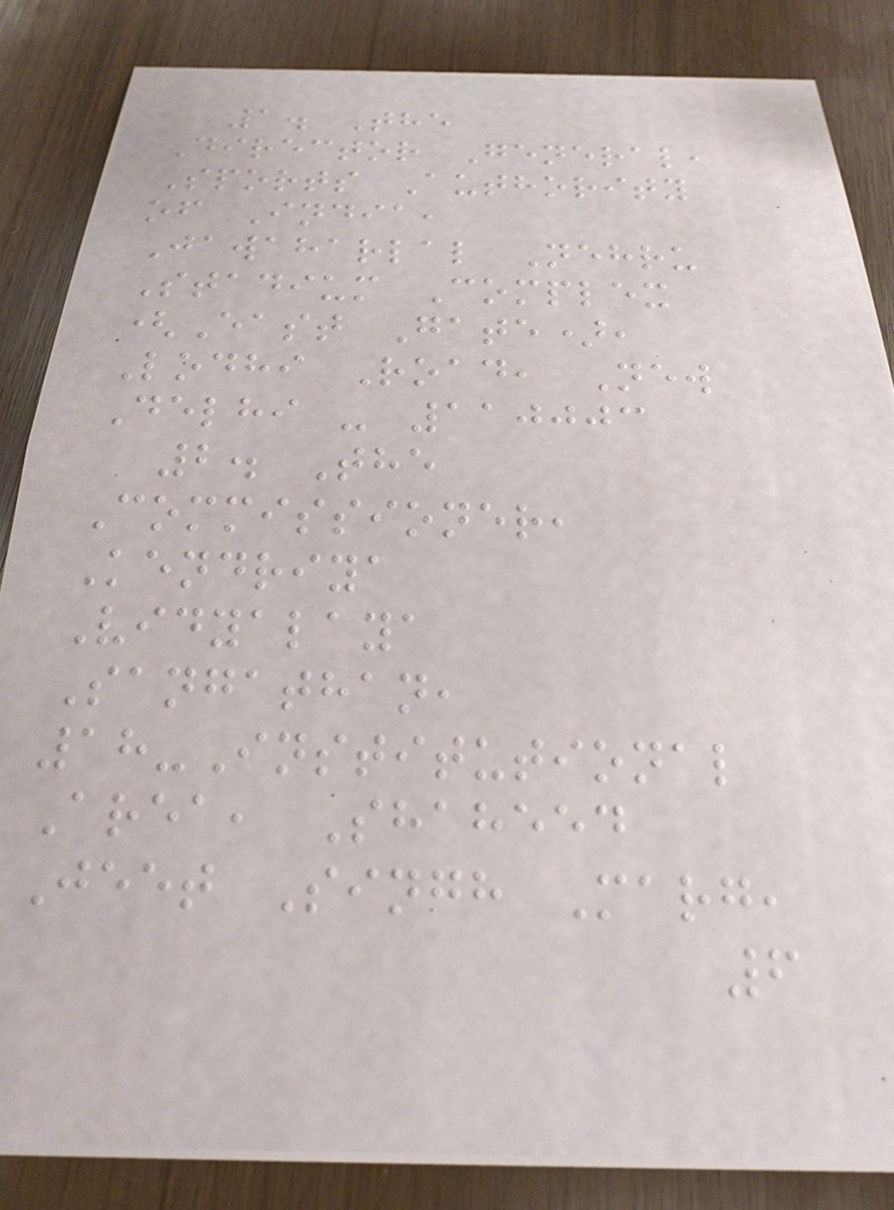1. The
Director General,
Sports Authority
of India,
Jawaharlal Nehru
Stadium Complex
(East Gate),
Lodhi Road, New
Delhi - 110003
2. The
Commissioner,
Kendriya
Vidyalaya
Sangathan,
18-Institutional
Area, Shaheed
Jeet Singh Marg,
6
